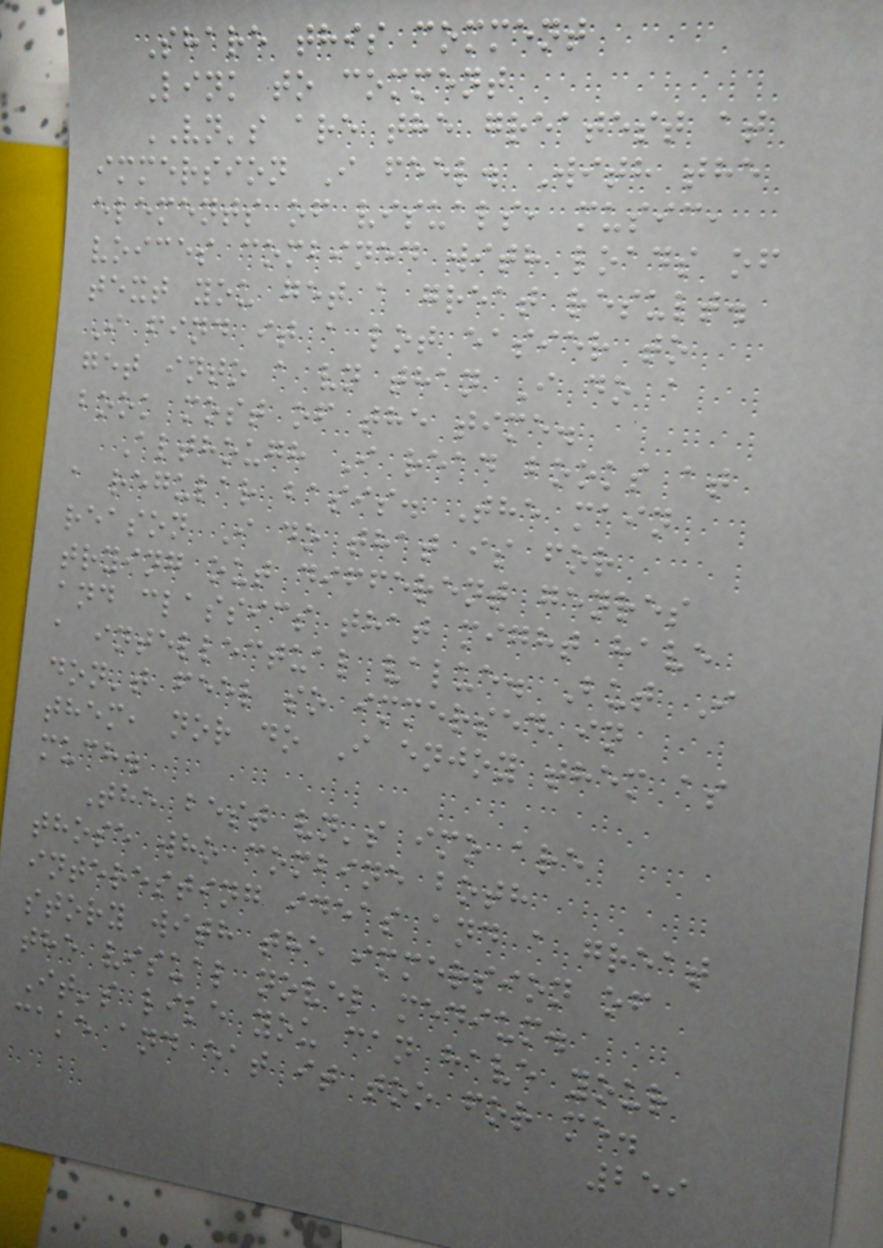Share this comment
Link to comment
VN's are the greatest at
immersion I feel. With the
elements of visuals, music,
voices combined with loads of
text you get a great result.
I find it a lot easier to
get into a vn than I do a
book most of the time.
Although I read books at
a regular basis. The main
reason I do that is for
trying out different genres
and classics that might have
a intellectual value. But I
don't feel so immersed in
them, nor do I enjoy them as
much.
The best vn's imo are
those who combine both
interesting ideas and a great
story with the immersion of
the visual novel medium.
It's like you can have your
cake and eat it too for me.
259
